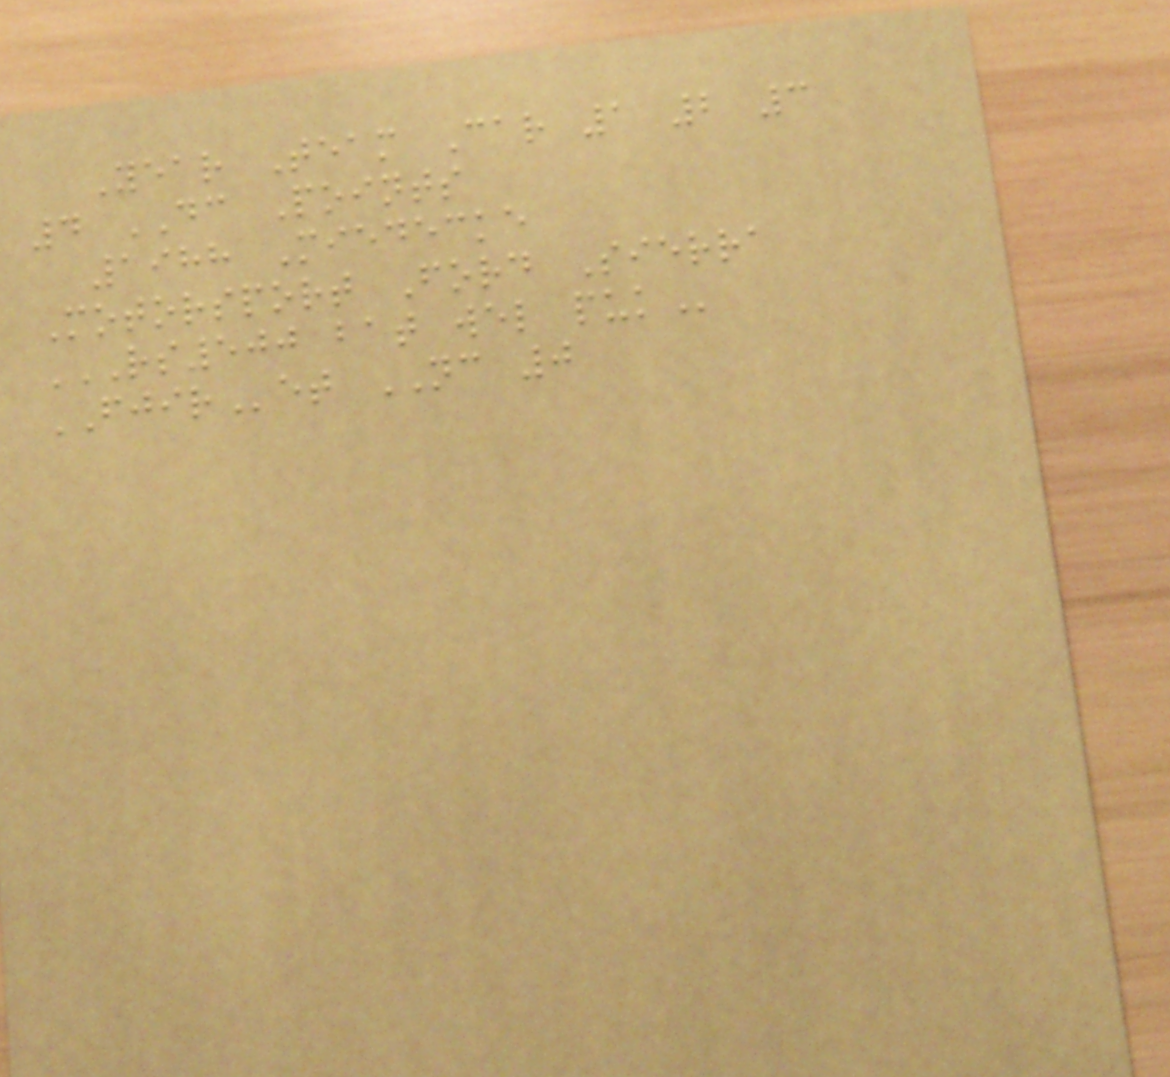Year Team Car 1 2 3
4 DC Points
1988 Miedecke
Motorsport Ford Sierra
RS500 BAT WEL PUK
FJIRet NC 0
